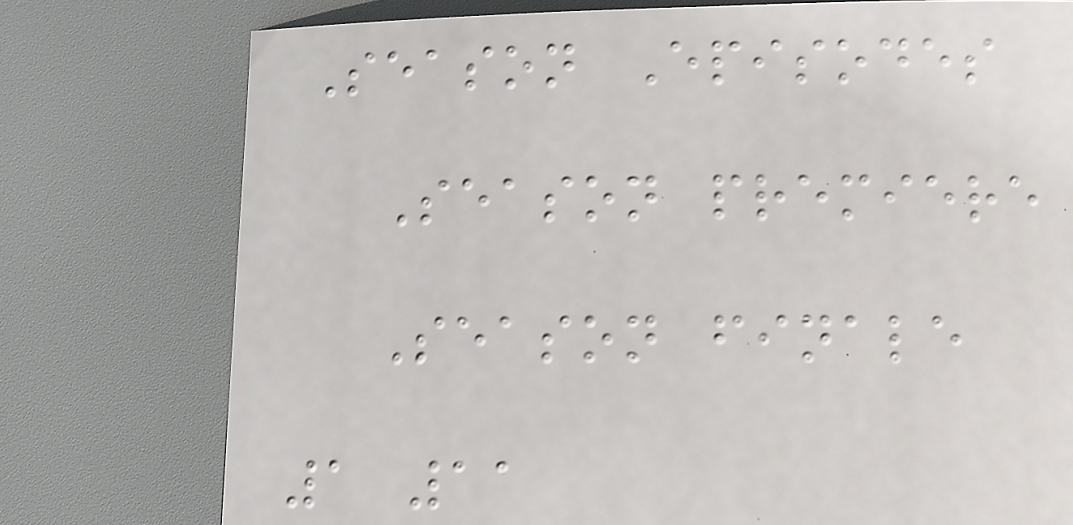Season Episodes
Season premiere
Season finale
1 11
